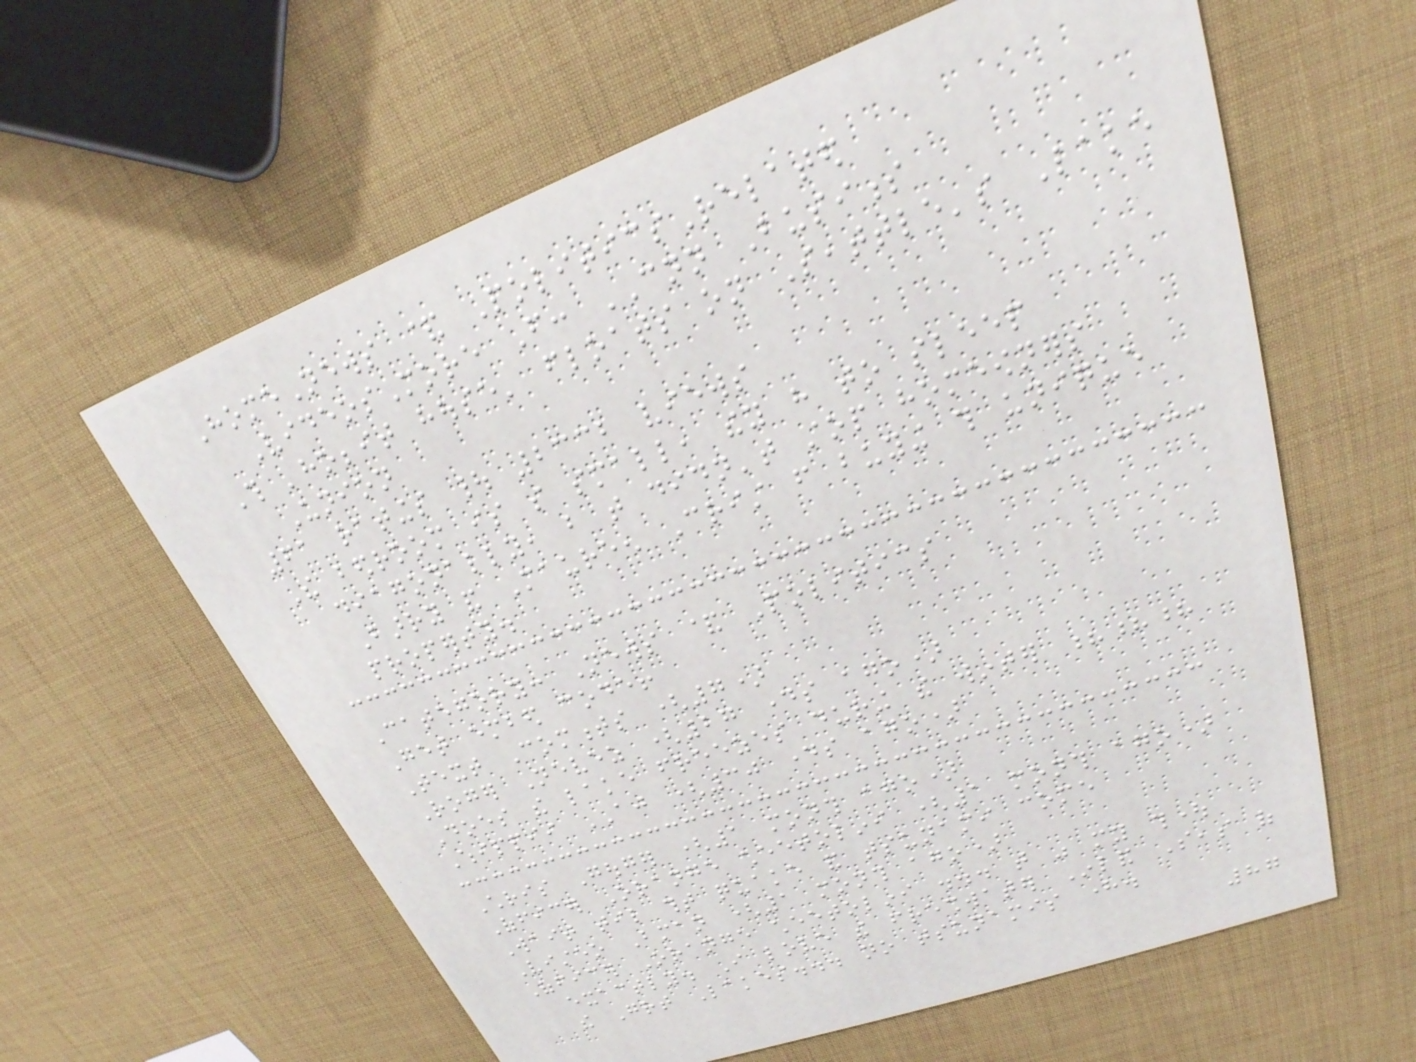HomeNews & PoliticsRelated
VideosMore From: CNN Business
This 'hobbit house' floats on Seattle's Lake
Union
61 ratings | 2332 views
The bedroom is so small, they have to sleep
diagonally, but that didn't stop homeowners
Barry and Maureen Crist from buying this unique
property.
Category: News & Politics
Get embed code!
Text Comments (7)
Roger Nevez (27 days ago)
Does the lake freezes during the winter ???
Whippii AJ (30 days ago)
Chris Gouger (1 month ago)
Officer Orange cheetolini (1 month ago)
Wait til tht quake and tsunami come
Visteo Bman (1 month ago)
Officer Orange cheetolini ... that was my thought
exactly. I love the freshwater Inland Seas of
the Great Lakes... no tsunamis here.
87
